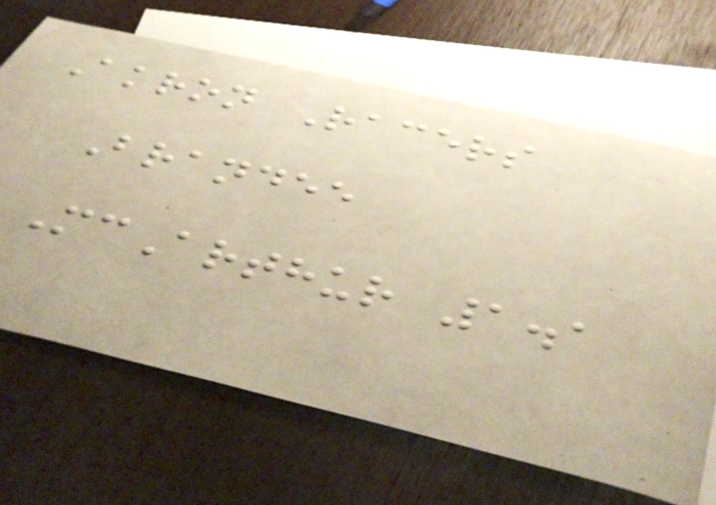Akron Racers
Brandee
McArthur 1.1
